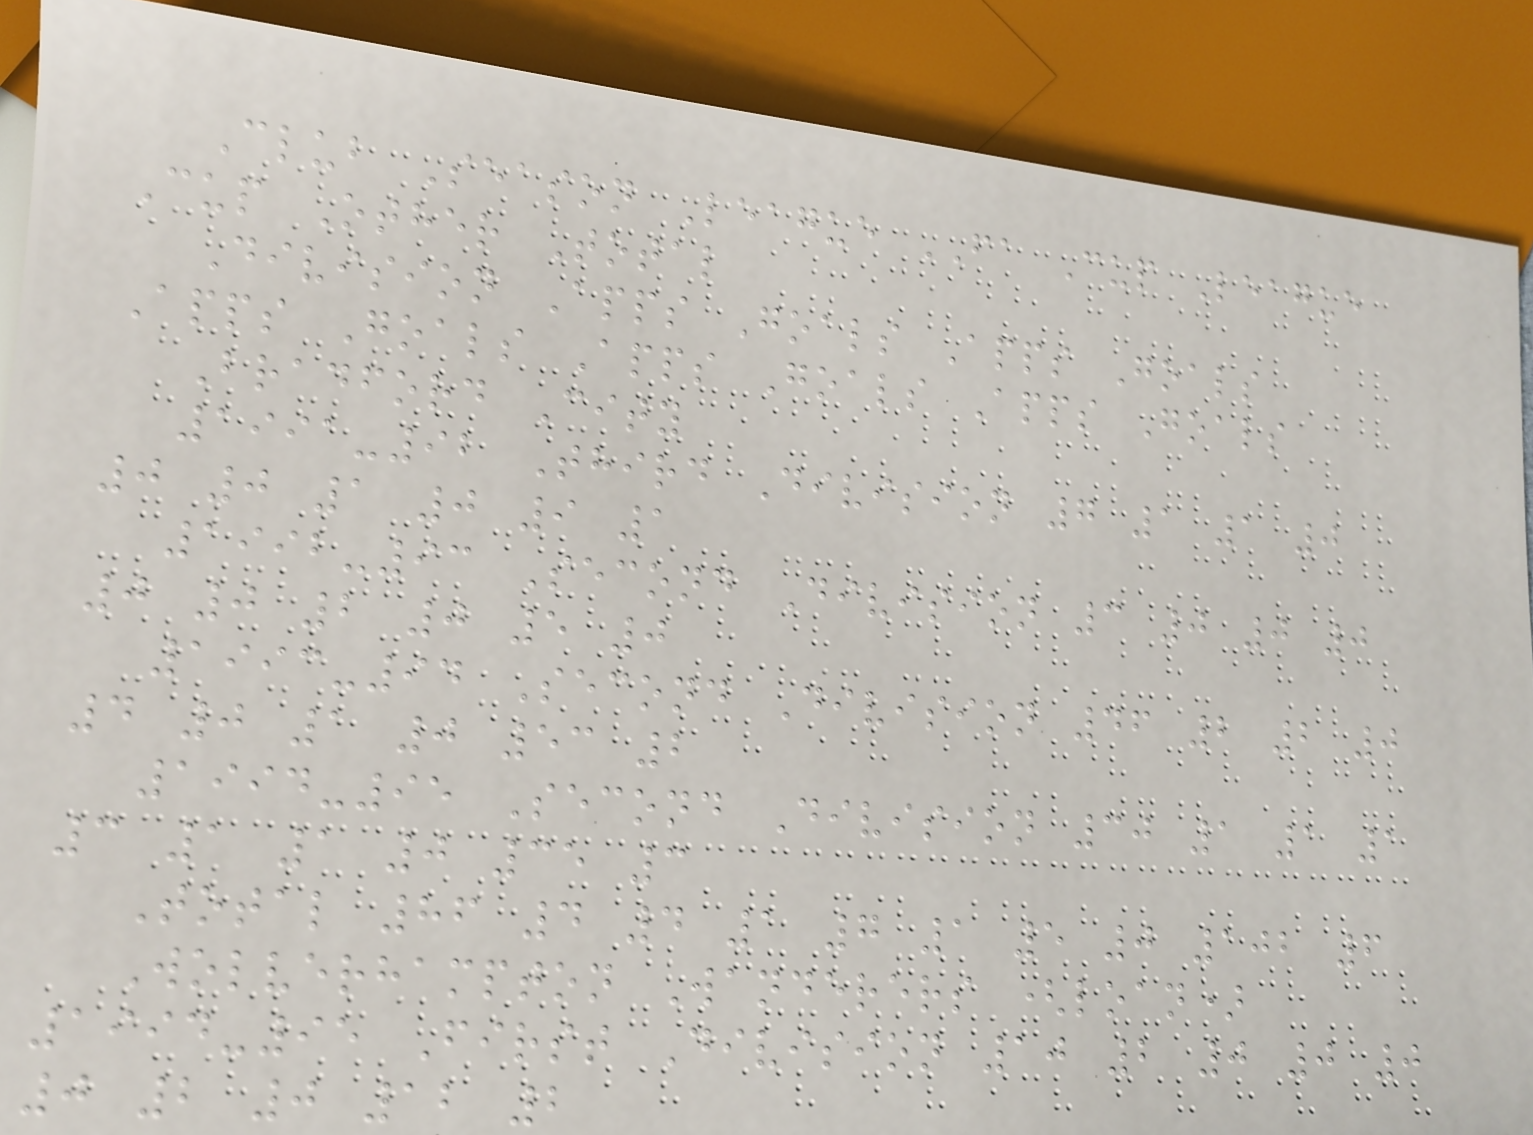Club Season League FA Cup League
Cup Other Total
Division Apps Goals Apps Goals
Apps Goals Apps Goals Apps Goals
Bradford City
1991-92 Third Division 7 1 1 0
0 0 1 0 9 1
1992-93 Second Division 3 0 0 0
0 0 2 0 5 0
1993-94 Second Division 46 2 2 0
4 0 1 0 53 2
1994-95 Second Division 30 1 1 1
3 1 1 0 35 3
Total 86 4 4 1 7 1 5 0 102 6
Wolverhampton Wanderers (loan)
1994-95 First Division 10 2 0 0 0
0 2 0 12 2
